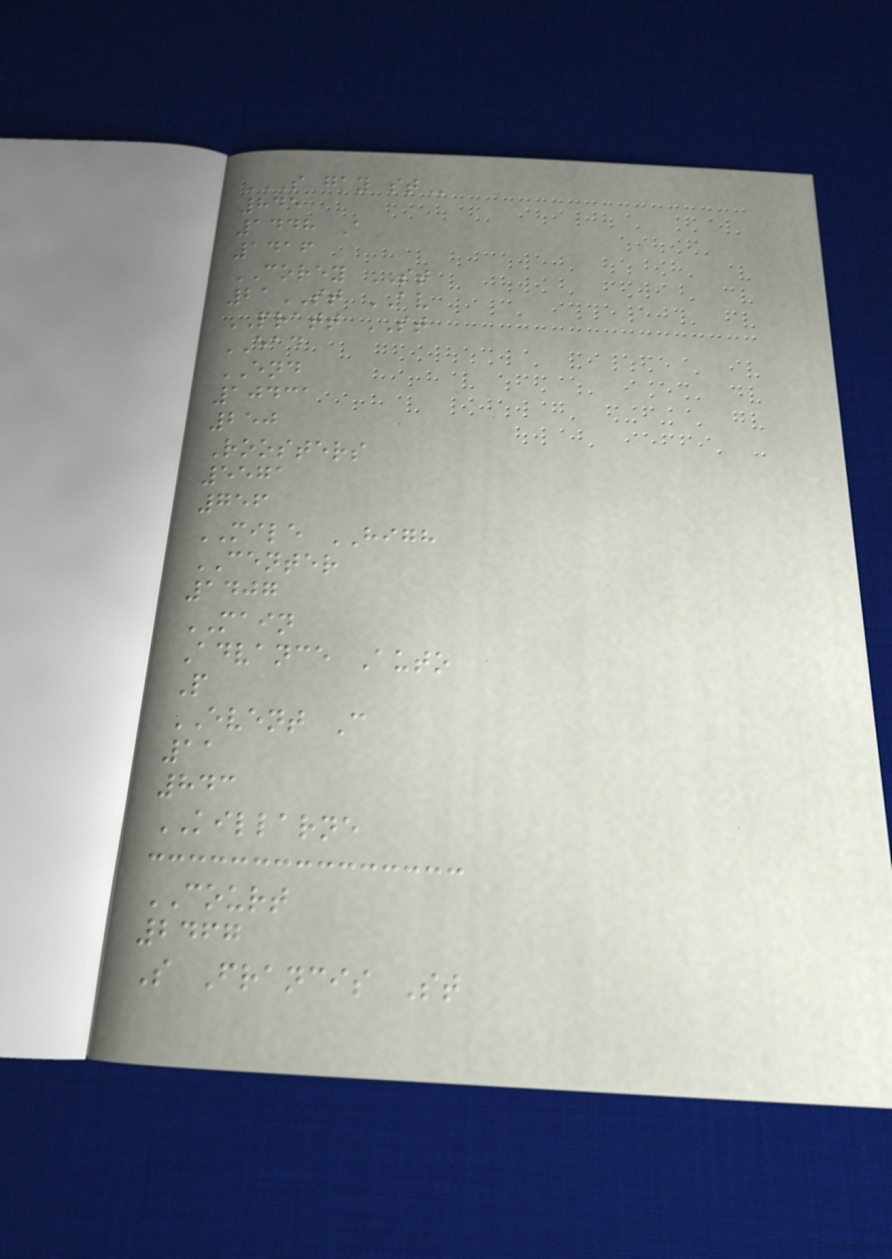S GAY ST
845
1448 A
1416
COREY ST
21ST AV
PRATT ST
EAD
END
10431
250
Roosters
5571
756
MILE HIGH
CENTER
1407
MAIN
Advance Auto
P
EVENT C
11
843
KILLARNE
COURT
2467
S Francis St
